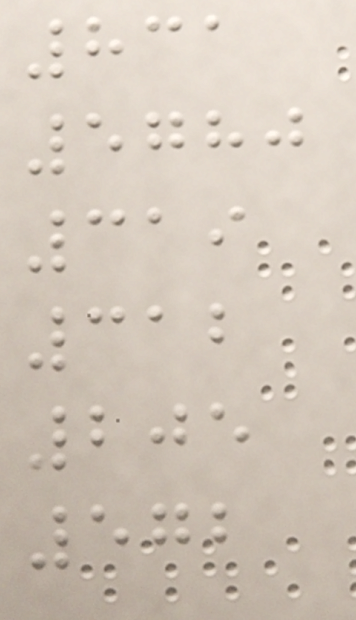831
5780
319
312
205
572
